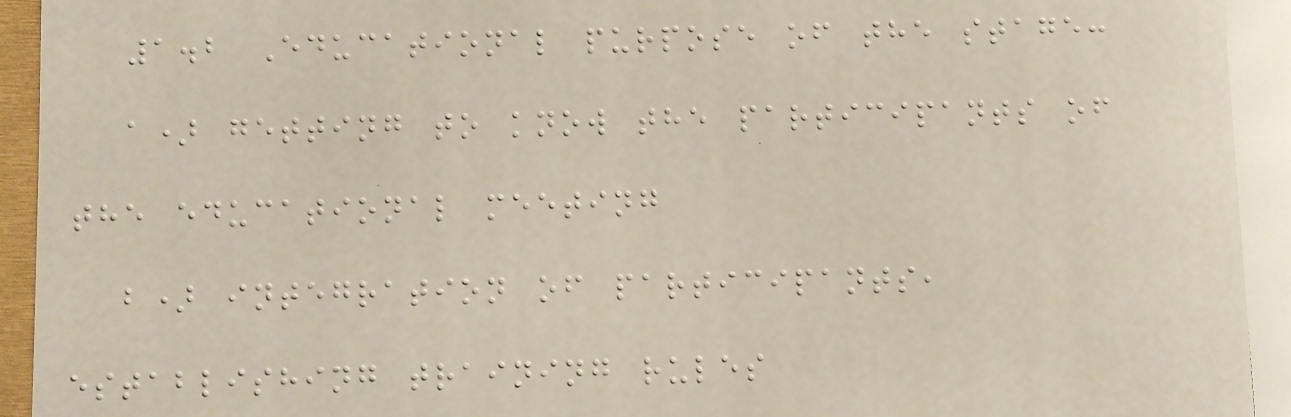1.2 Educational purpose of the stage:
a) getting to know the participants of
the educational meeting
b) integration of participants,
establishing training rules
